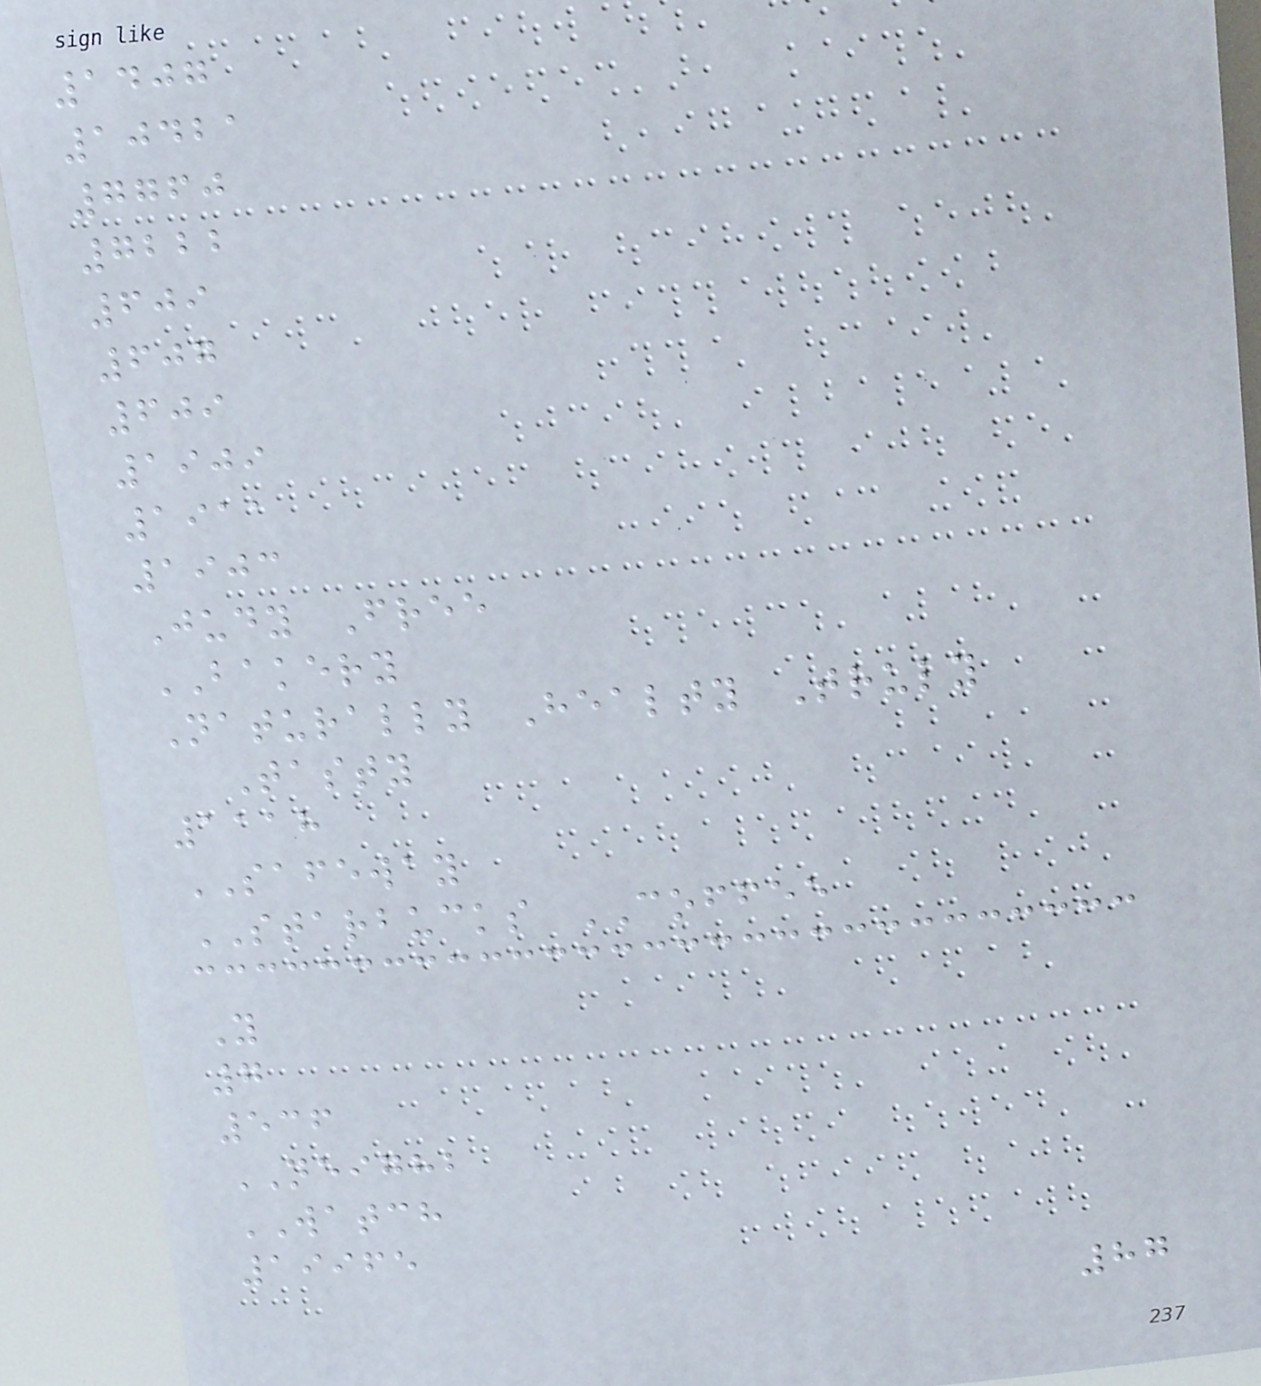1407
10421
7760
7222
609
607
609
1909
1911
1903
Judy Free
BAKERY
Naturally Healty Truly
Tasty
1118
SAFEWAY
STARBUCKS COFFEE
Y
7
536
NEIGHB
WATCH
19965
87
